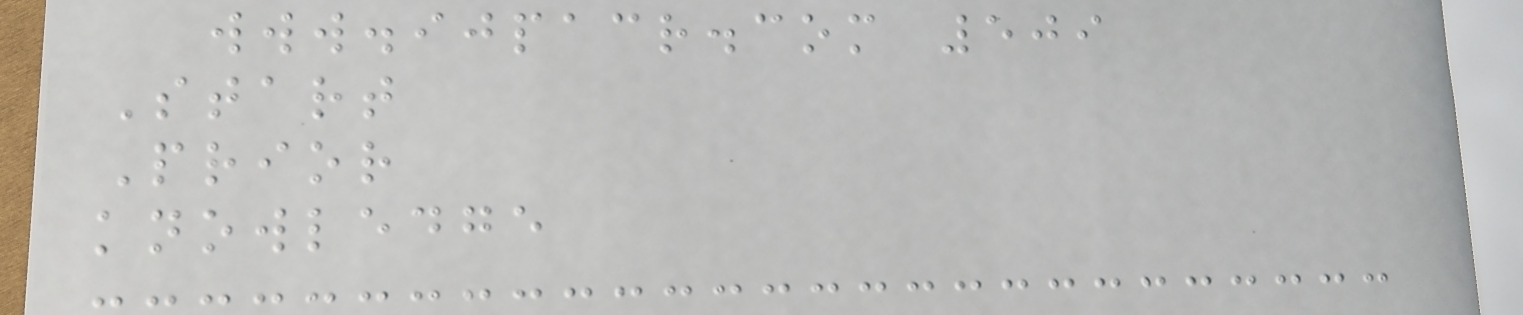www.ijpacr.com 509
Start
Prior
knowledge
